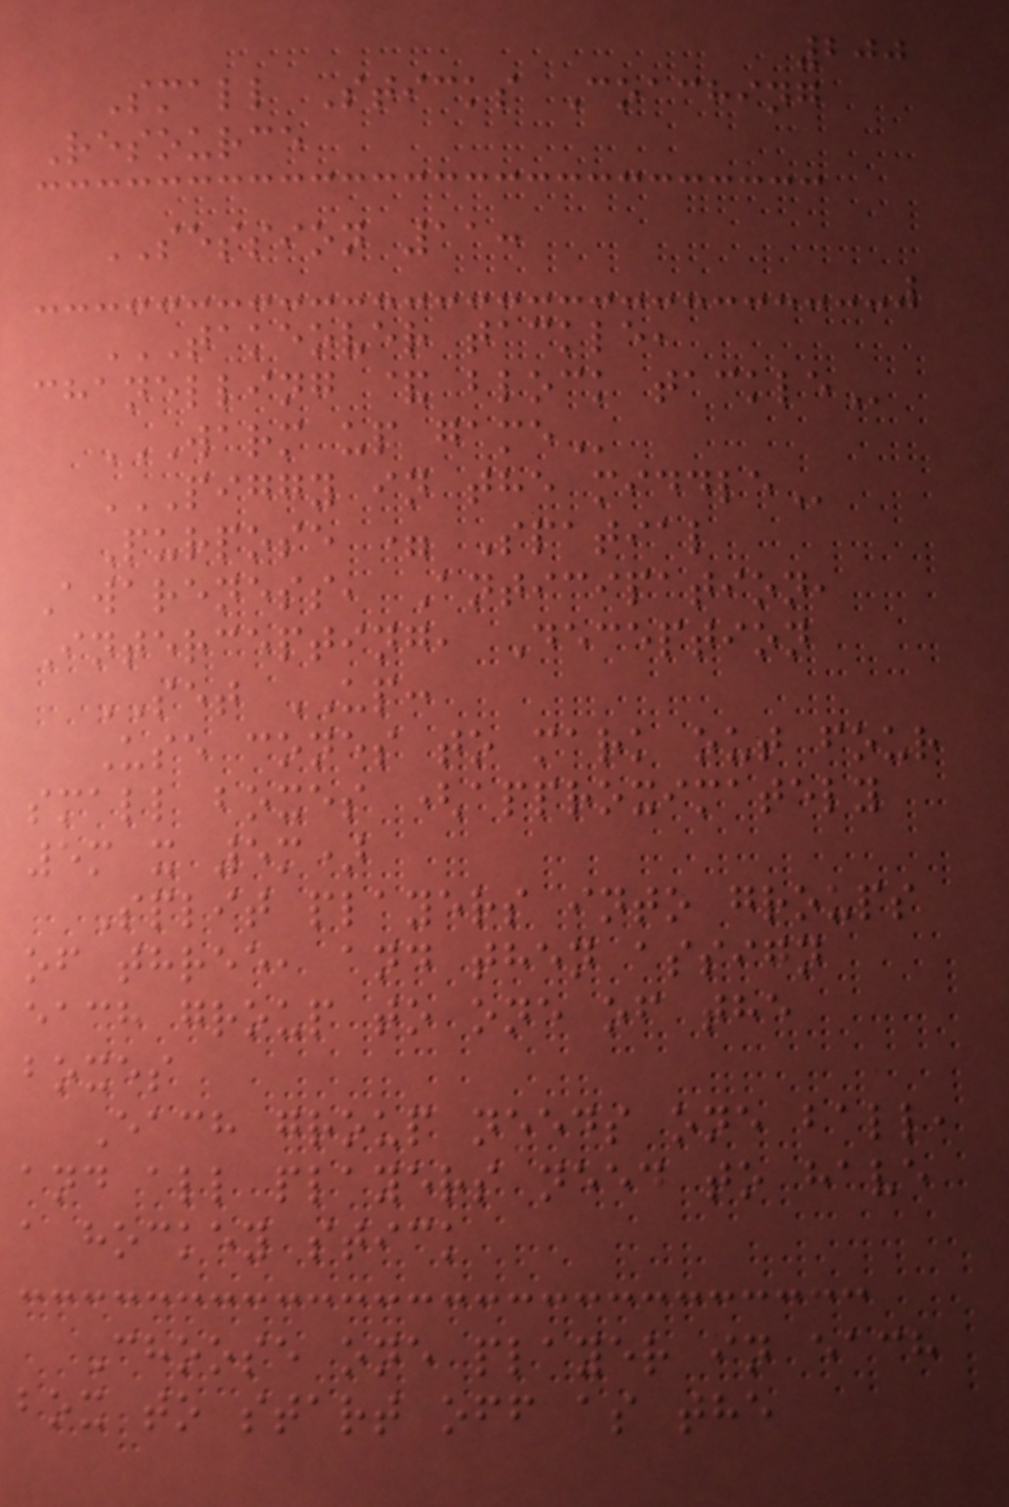200
Small Sticks Coaching
Resource
SESSION 11:
TAKEOVER TACKLE,
CHANELLING & BLOCK TACKLE
WARM UP GAME
PIGGY IN THE MIDDLE
Purpose = Spatial
Awareness, Anticipation,
Intercepting, Deception
SET UP:
Use cones to mark out four
small boxes (approximately
5m x 5m)
Split players into groups
of three, and then assign
each group to one of the
boxes
Each group needs one ball,
and all players need to have
a hockey stick
Choose one player in each
box to start off as the
